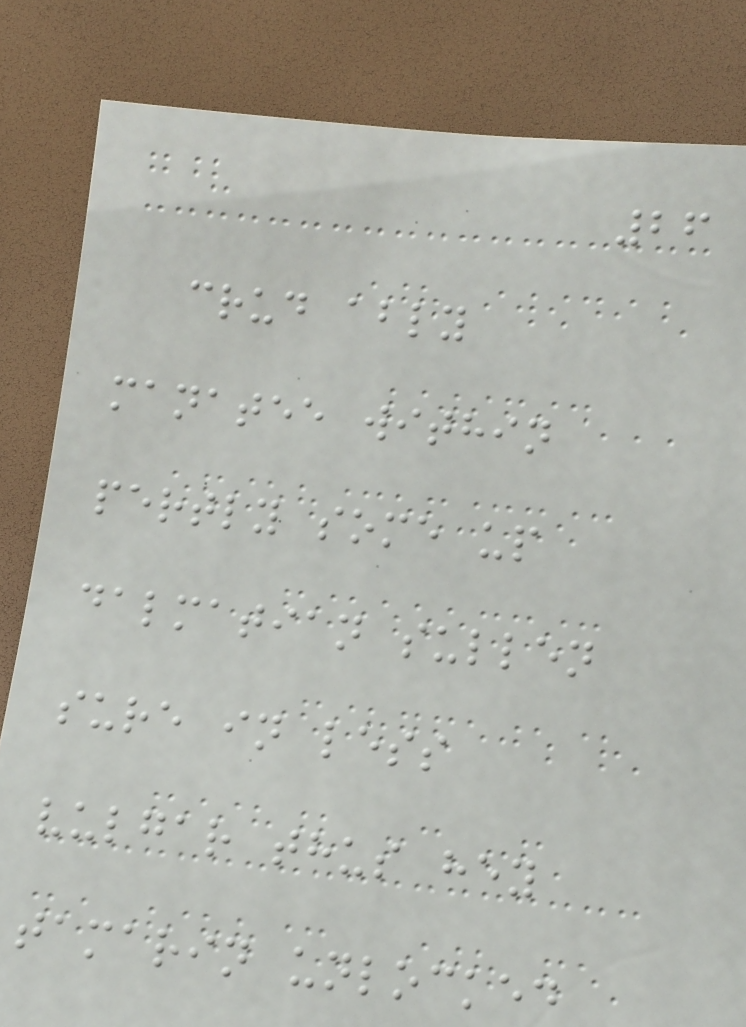26
crud ably
manatee within
pertly some up
dalmatian sullen
sure in less
vulgar thus hey
tamarin unlocked
